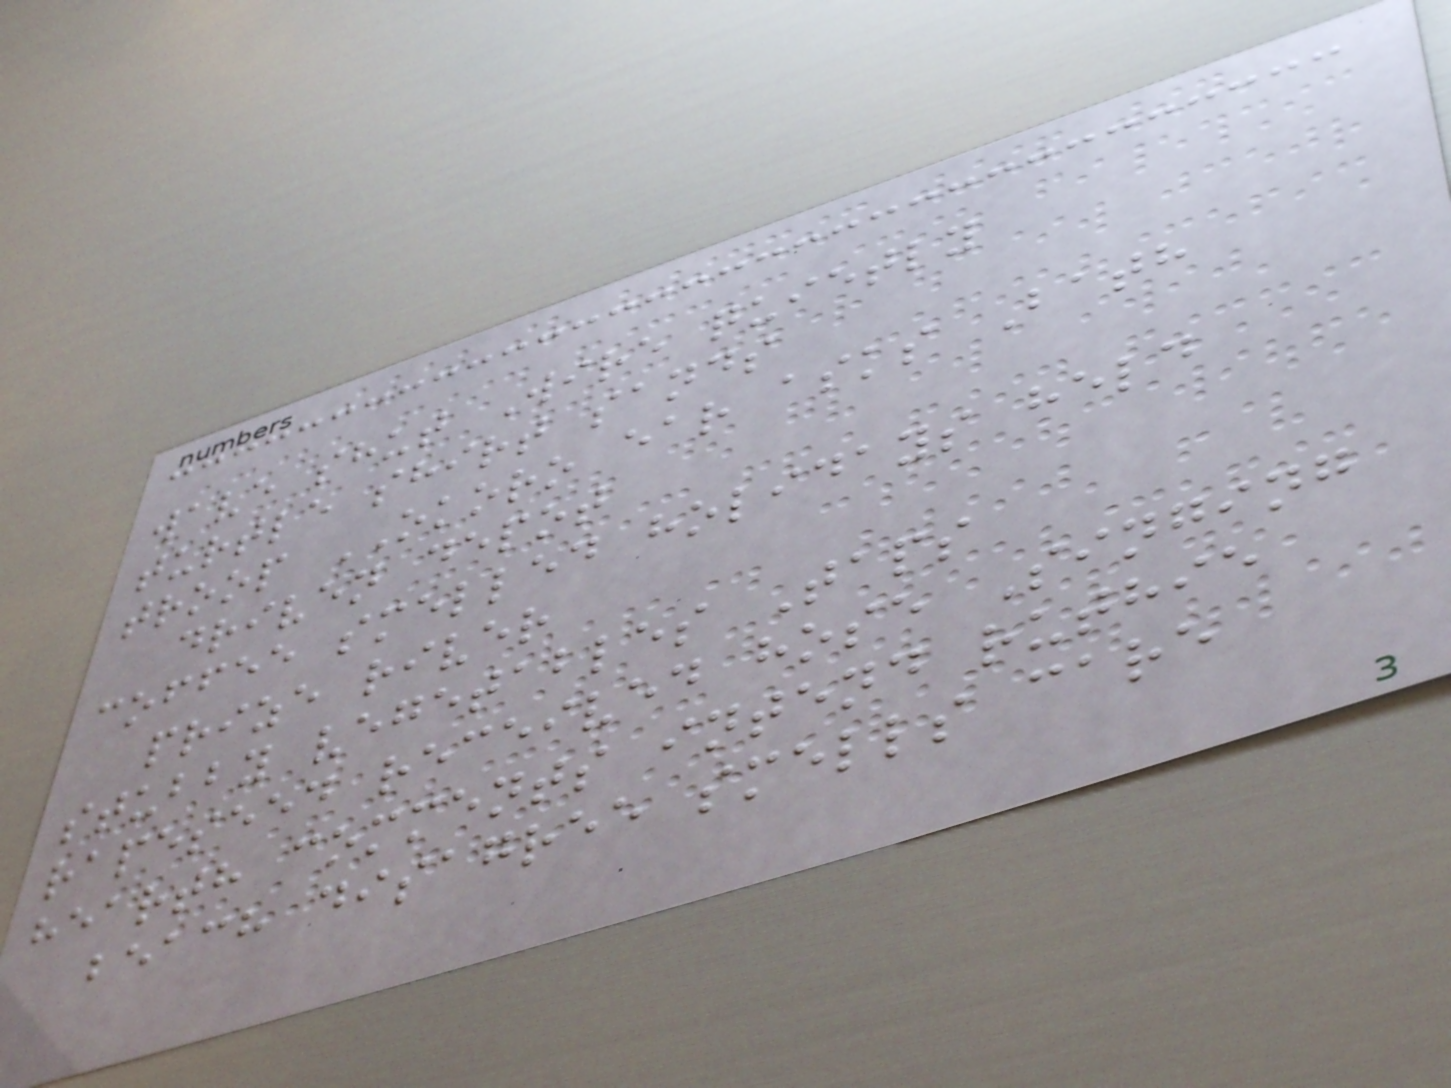wave shut Wire quietly
turtle shirt sands
troop OKORO ear asks Bath
driven depot
coffee smelled holidays held
prize river
stubby vegetables Taps
rapeseed received hose Singing
hearth comments intend ruthie
beach disagree smells care
